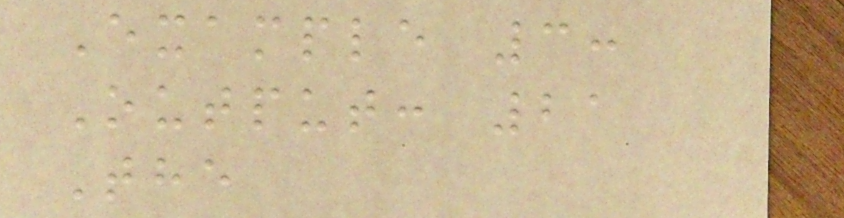Example 3:
Output: 21
The
